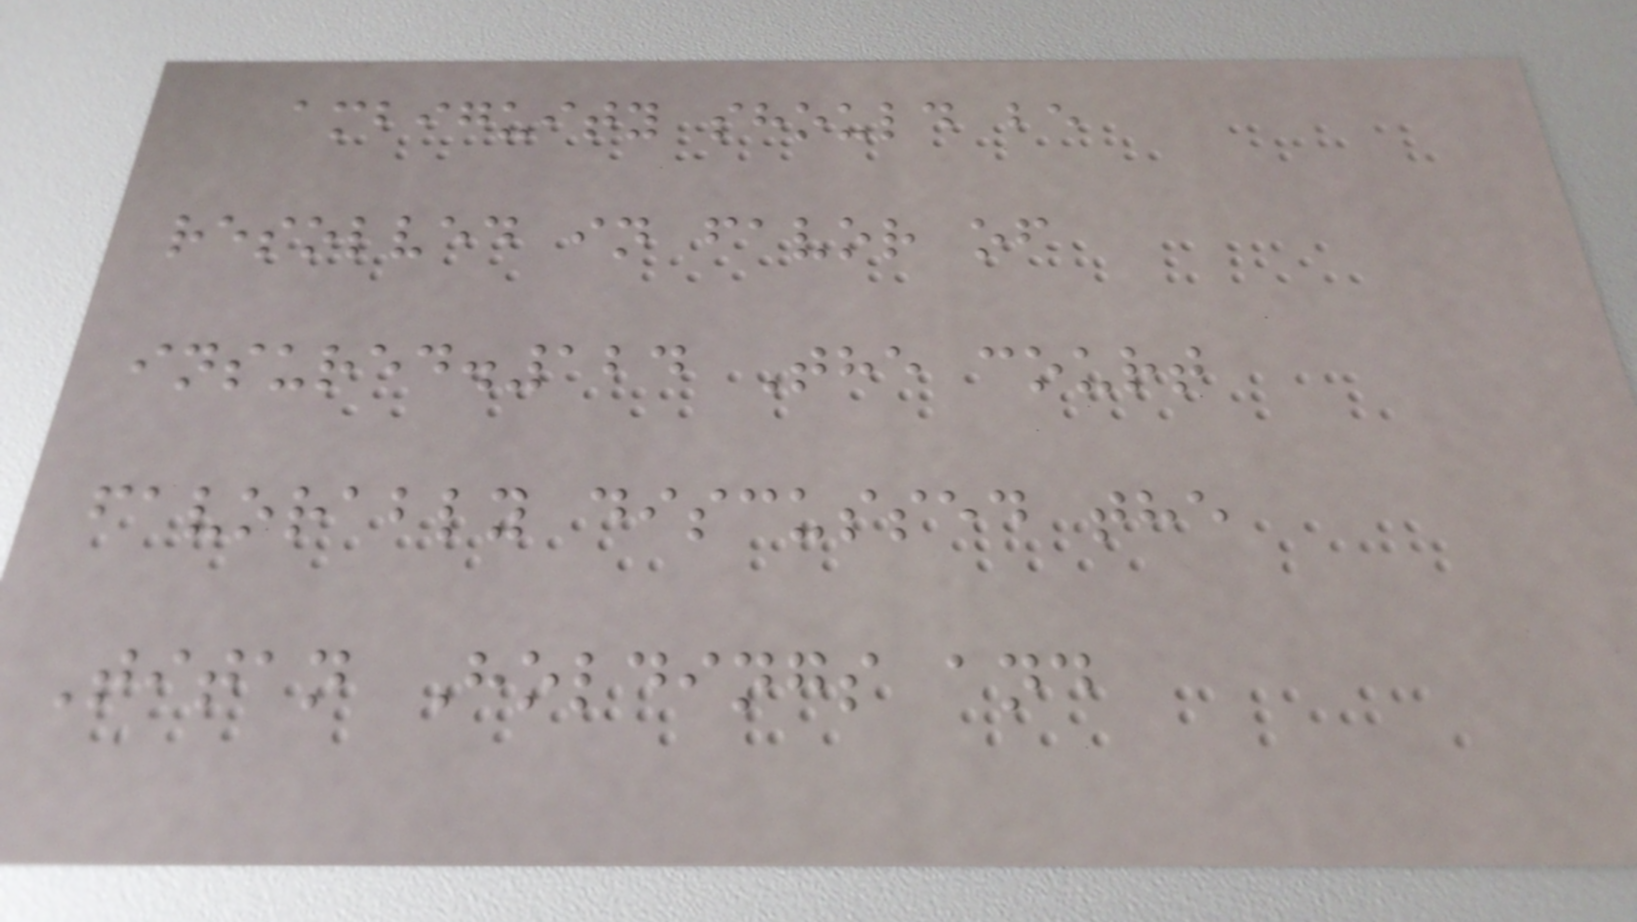ambiguity should be
resolved in favor of
insured.124 The court
favorably discussed the
Titan Holdings and
